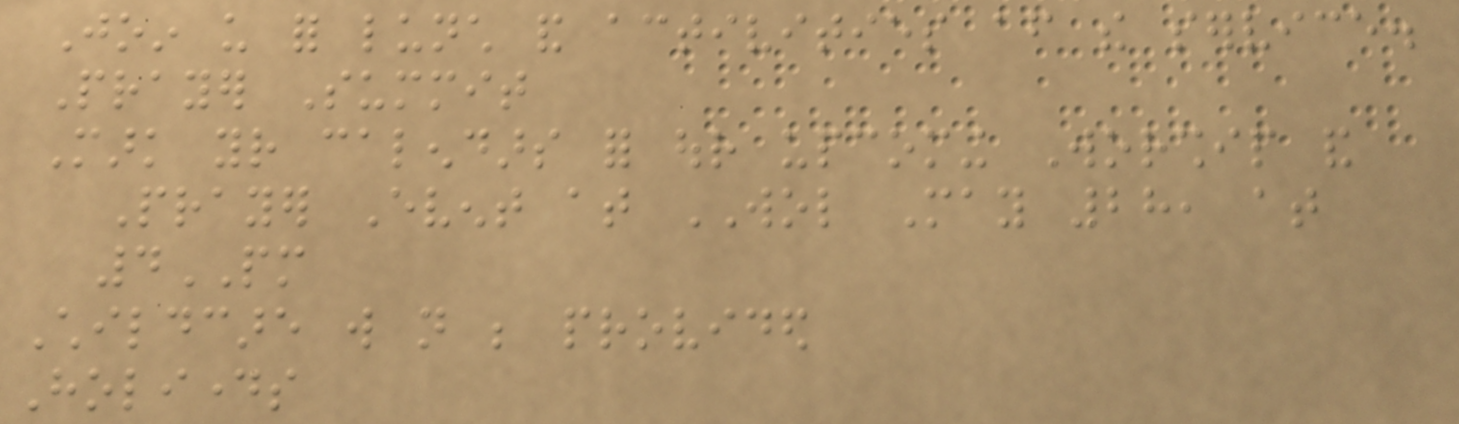Join us for lunch and activities after the service.
Prayer Summit
Mark your calendars for our upcoming Worship and
Prayer Event at WOL May 28, at
4PM
Childcare will not be provided
Holidays
